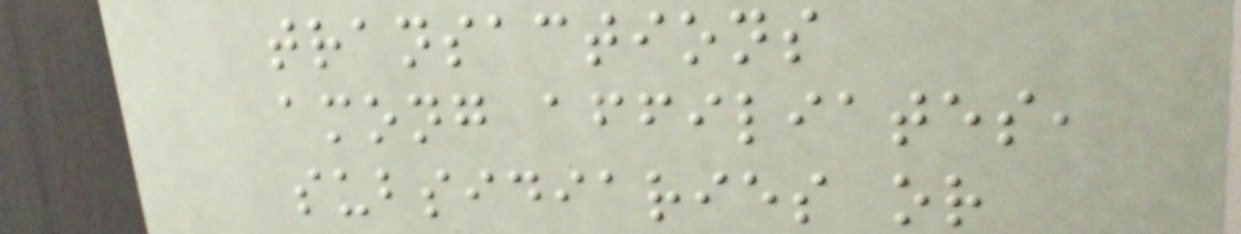transactions
among affiliates,
subsidiaries or
